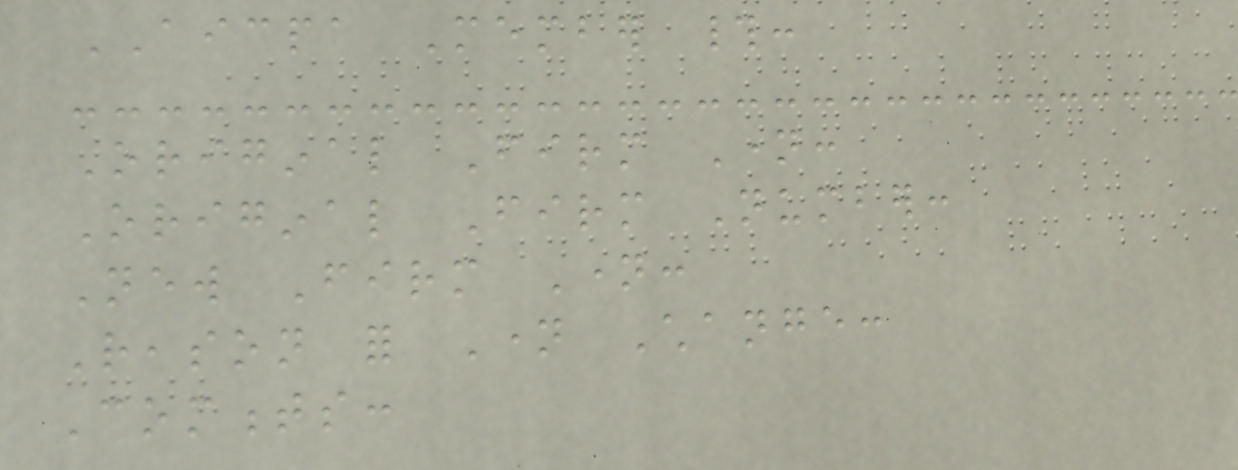AICPA Member #:
Original Firm Name:
Original Firm Number:
New Firm Name:
Reason for Name Change:
Comments:
